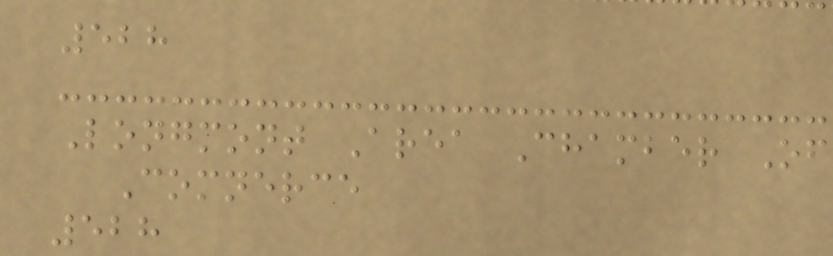528
Longmont Area Chamber Of
Comnerce
528
